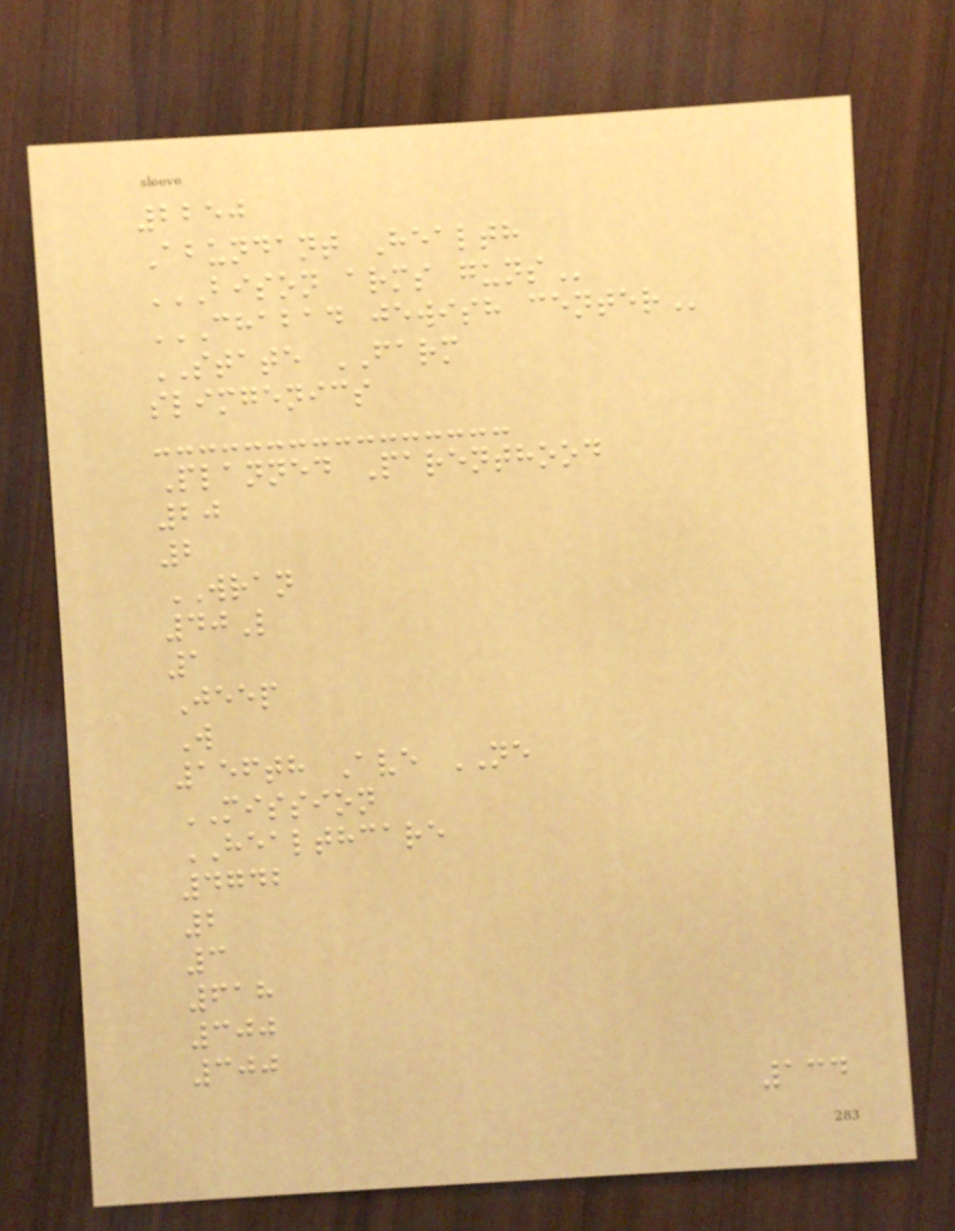2250
Abundant Health
BISON ARMS GUNS
CHABAD JEWISH CENTER
STATE FARM
slimgenics
Planned Parenthood
20
2
WRAN
40L
1
Jeep
W
156th Ave NE
MISSION
HEALTHCARE
4742
2
3
618
300
300
134
